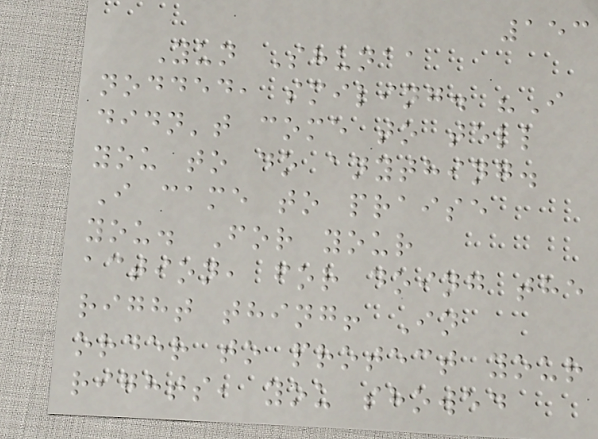153
Yun Shunaa
nodded, smiling. "I
didn't come to tell
you to do anything.
I came to praise
you. For your
action, for doing the
right thing! In
order to protect your
rights, you showed
